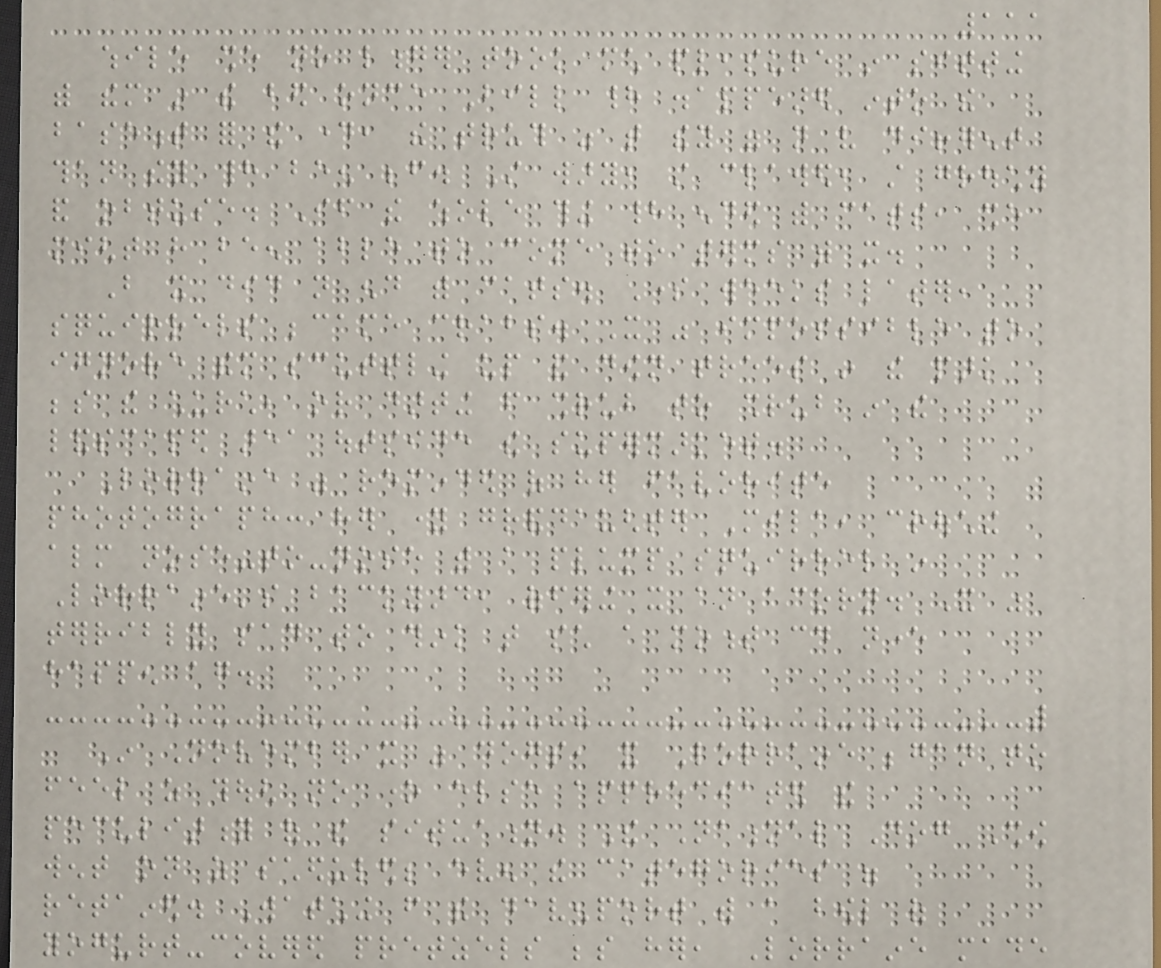111
while she no longer took much pleasure in sitting
with them in the bed once Bill had disappeared into the
basement for the day, the truth was that they were not very different
than they had been before. Still wary, still clawed, still grouchy
and obtuse. If the whole thing had ended with cats, she
might have been able to come to terms with it.
But it did not end with cats. Some weeks later,
squirrels became crabs. It was impossible to
ignore them scuttling up and down trees in the park
beside the church, or darting from shrub to shrub in the
landscaped area outside the supermarket.
Lorraine was reminded of her favorite
photograph: her young granddaughter Mila, crouching
almost nose-to-nose with a plump squirrel in
Lorraine's backyard, offering it an acorn. It was
terribly sad to think that such a moment could never
happen again.
In November it was dogs, and Lorraine began to
feel as though no one else appreciated the
peculiarity of the situation. The National Dog Show
went on as scheduled; even the categories were
retained. Watching from the davenport with a bowl of
yogurt-covered pretzels beside her, Lorraine made
